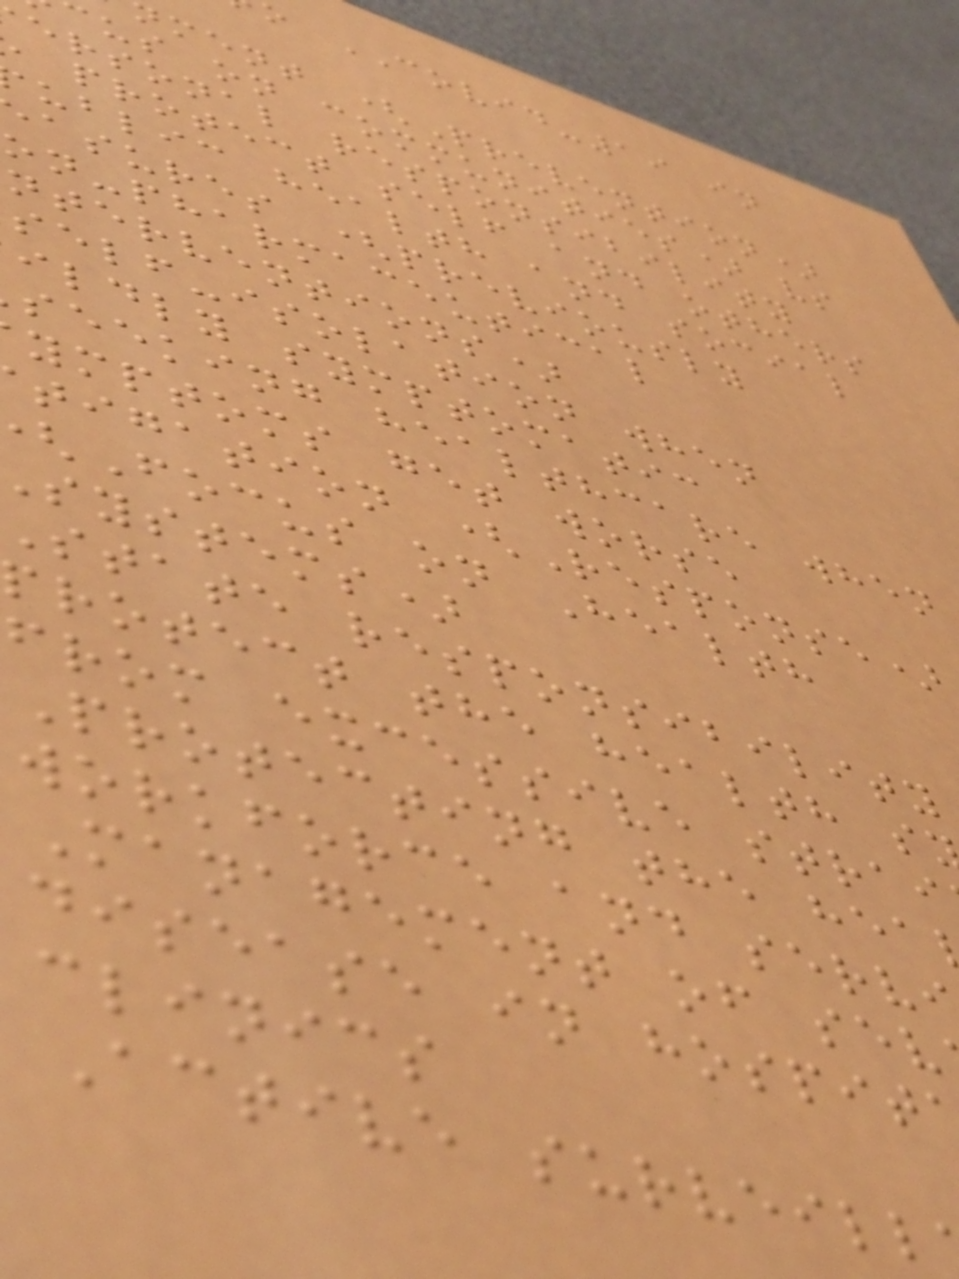COVID-19 in
ment (Prevention)
us on communities) vs
ersonal responsibility
protect self and others
ublic health and social
asures (previously
on-pharmaceutical
nterventions)
self-isolation when
ildly symptomatic
seeking healthcare when
ymptoms get worse
tigation (Response)
Focus on Health
systems)
state responsibility
protect the health s
from excessive strai
Protecting the hea
workforce and servi
Management of sev
disease in hospit
clinics
Active surveill
